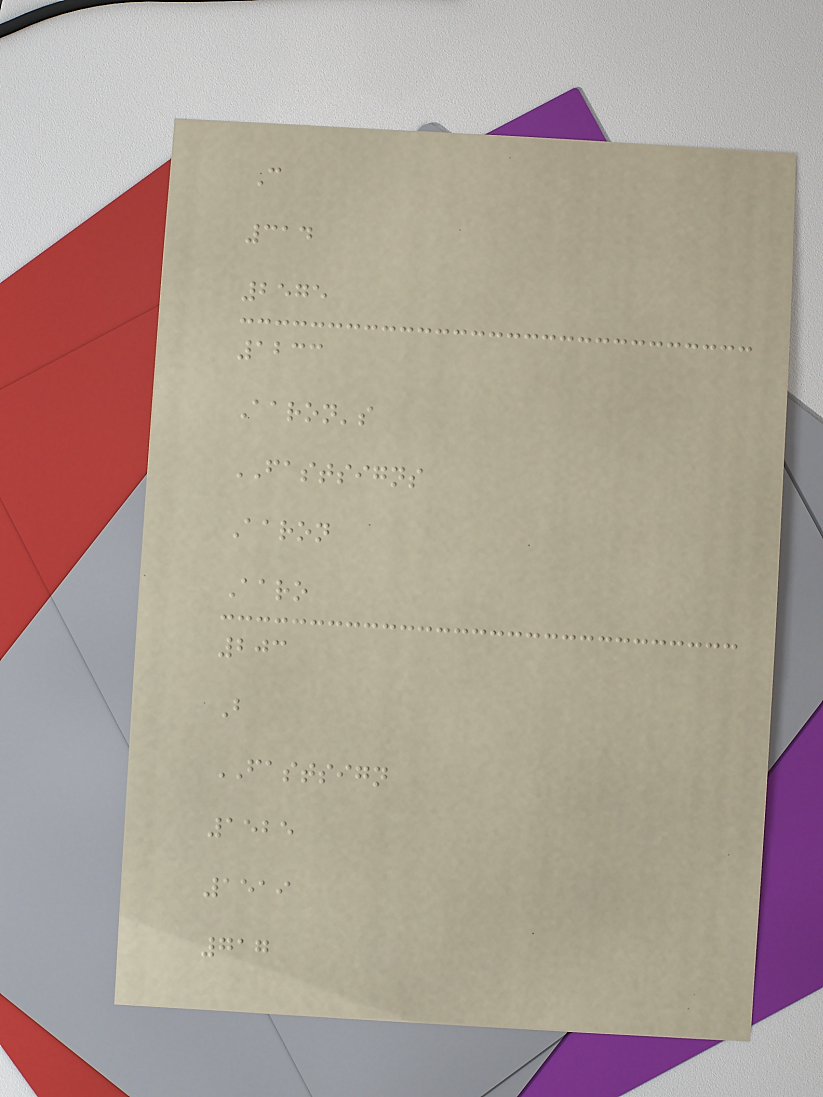C
314
2575
1233
Aaron's
FASTSIGNS
Aaron
Aaro
203
B
FASTSIGN
1525
1519
717
